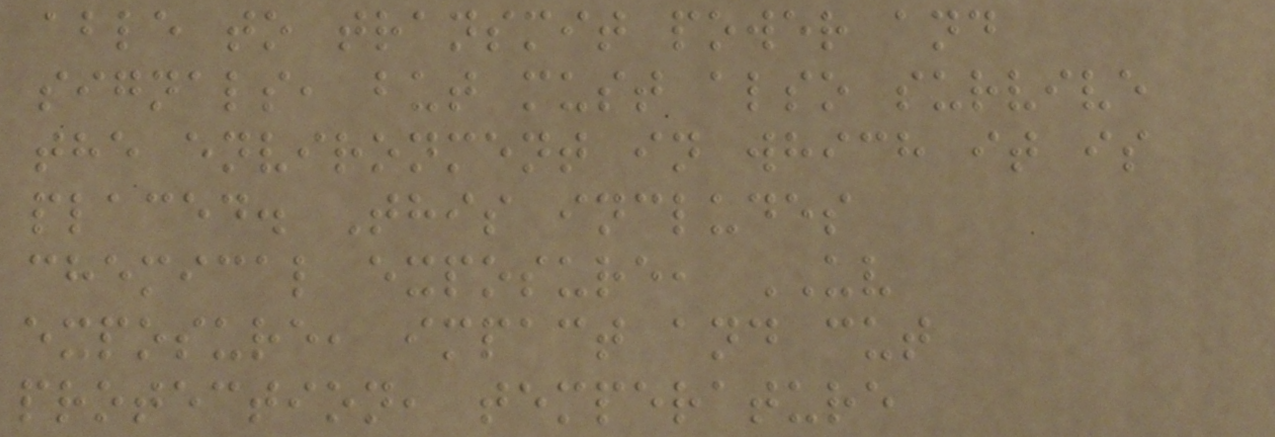able to transmit power and
signals, but must also survive
the environment in which it is
placed. This includes
chemical exposure, UV
exposure, impact and cut
protection, temperature
